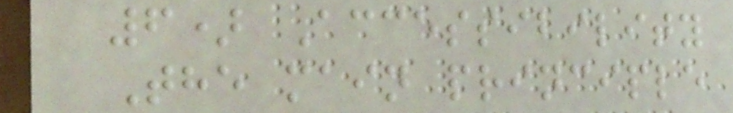6) Accessibility
The main principle
